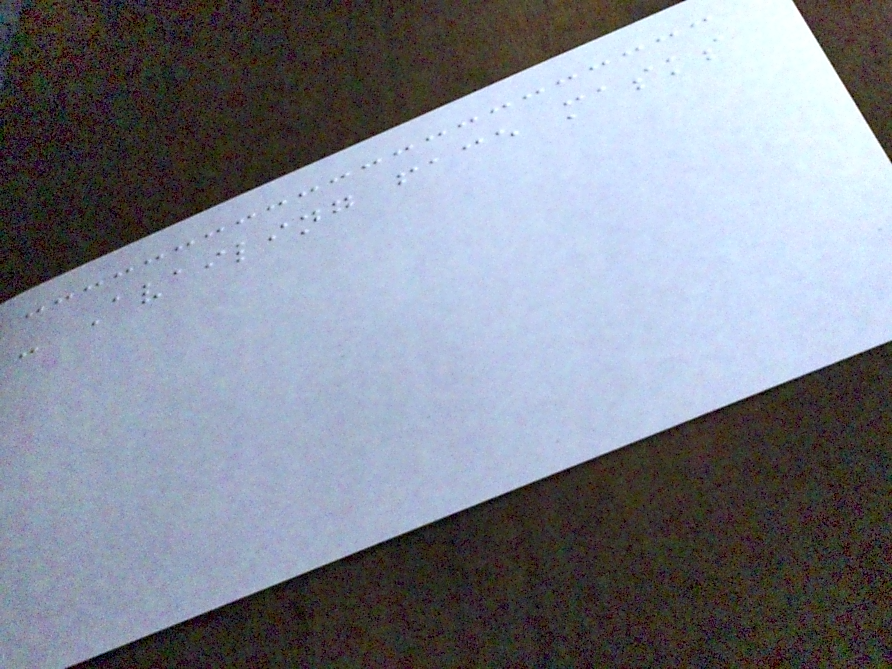- Availing face masks
